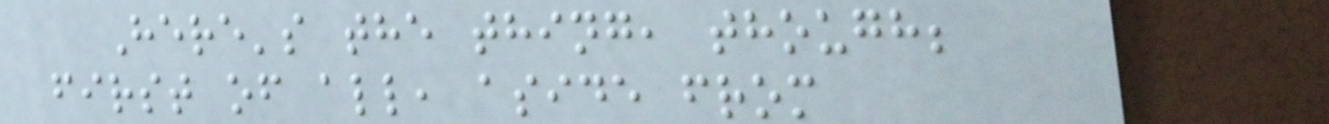Here's the thing, though;
first of all, aside from
